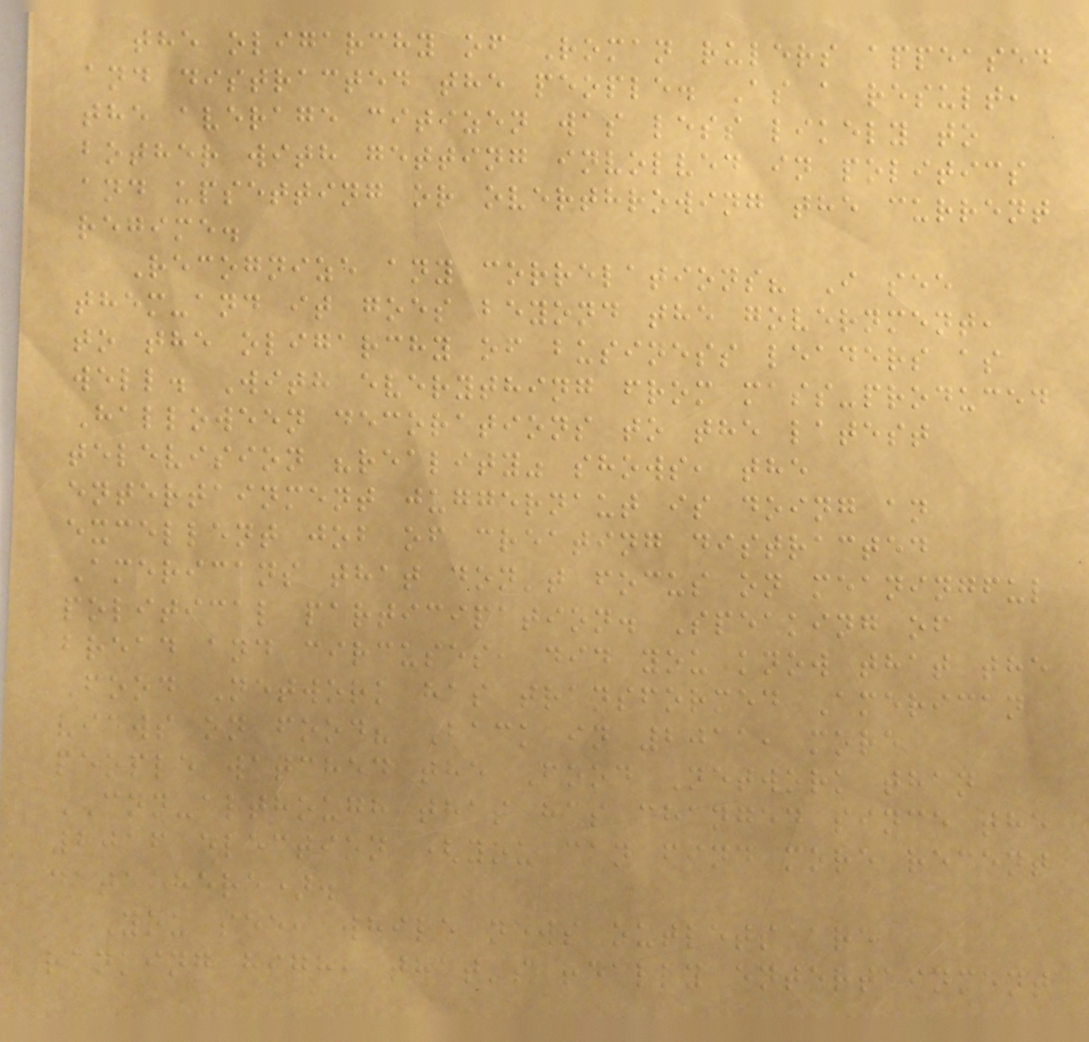the oligarchy of Roman rulers appeased
and distracted the people. As a result,
the average citizen was less likely to
bother with getting involved in politics
and upsetting or overthrowing the current
regime.
Recognize any correlations? I see
them-and it goes beyond the government,
to the oligarchy of business leaders as
well. With everything from mass-produced
Halloween decorations to the latest
television "reality" shows, the
entertainment juggernaut is doing an
excellent job of creating distracted
Americans that don't focus on meaningful
political participation. Speaking of
bread and circuses, did you know that the
Food Network has transformed American
views on food? Back in 2011, more
people watched the Food Network than
CNN-although that has changed since the
2016 election (you can find more recent
data here).
You see, while news outlets are
ranking high, that's really entertainment
